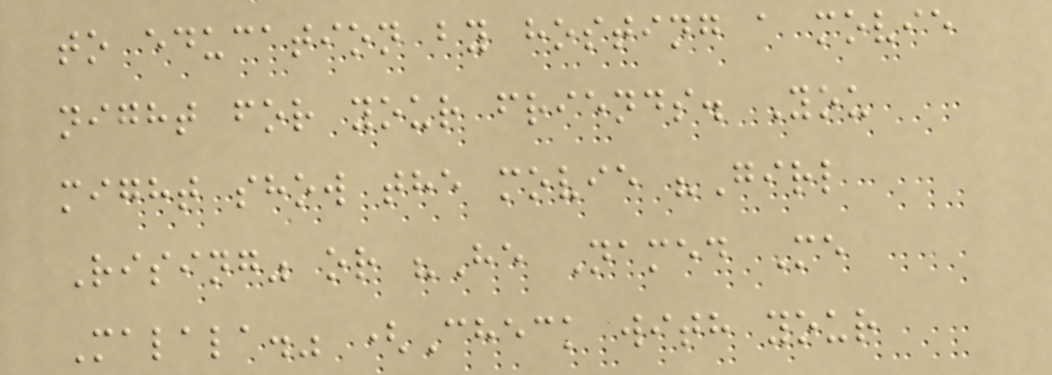to education by hosting a movie
night for your friends. You
might show the movie "Girl
Rising" or "He Named Me
Malala." (Check with your
